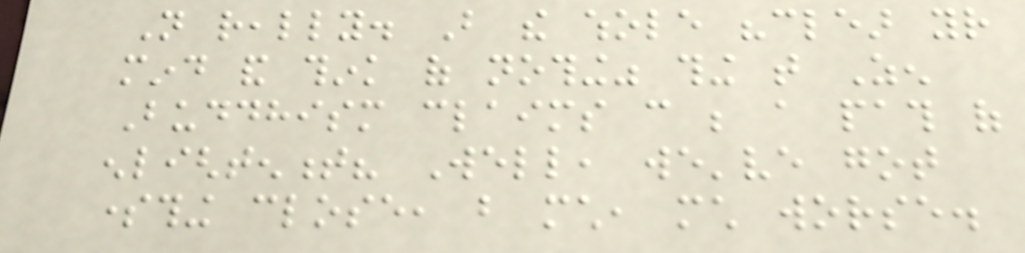Not really. But the whole "clear your
mind and think of nothing" thing that Zen
Buddhism claims can be a path of
enlightenment? Well, we've got
something close, but much, much worse.
